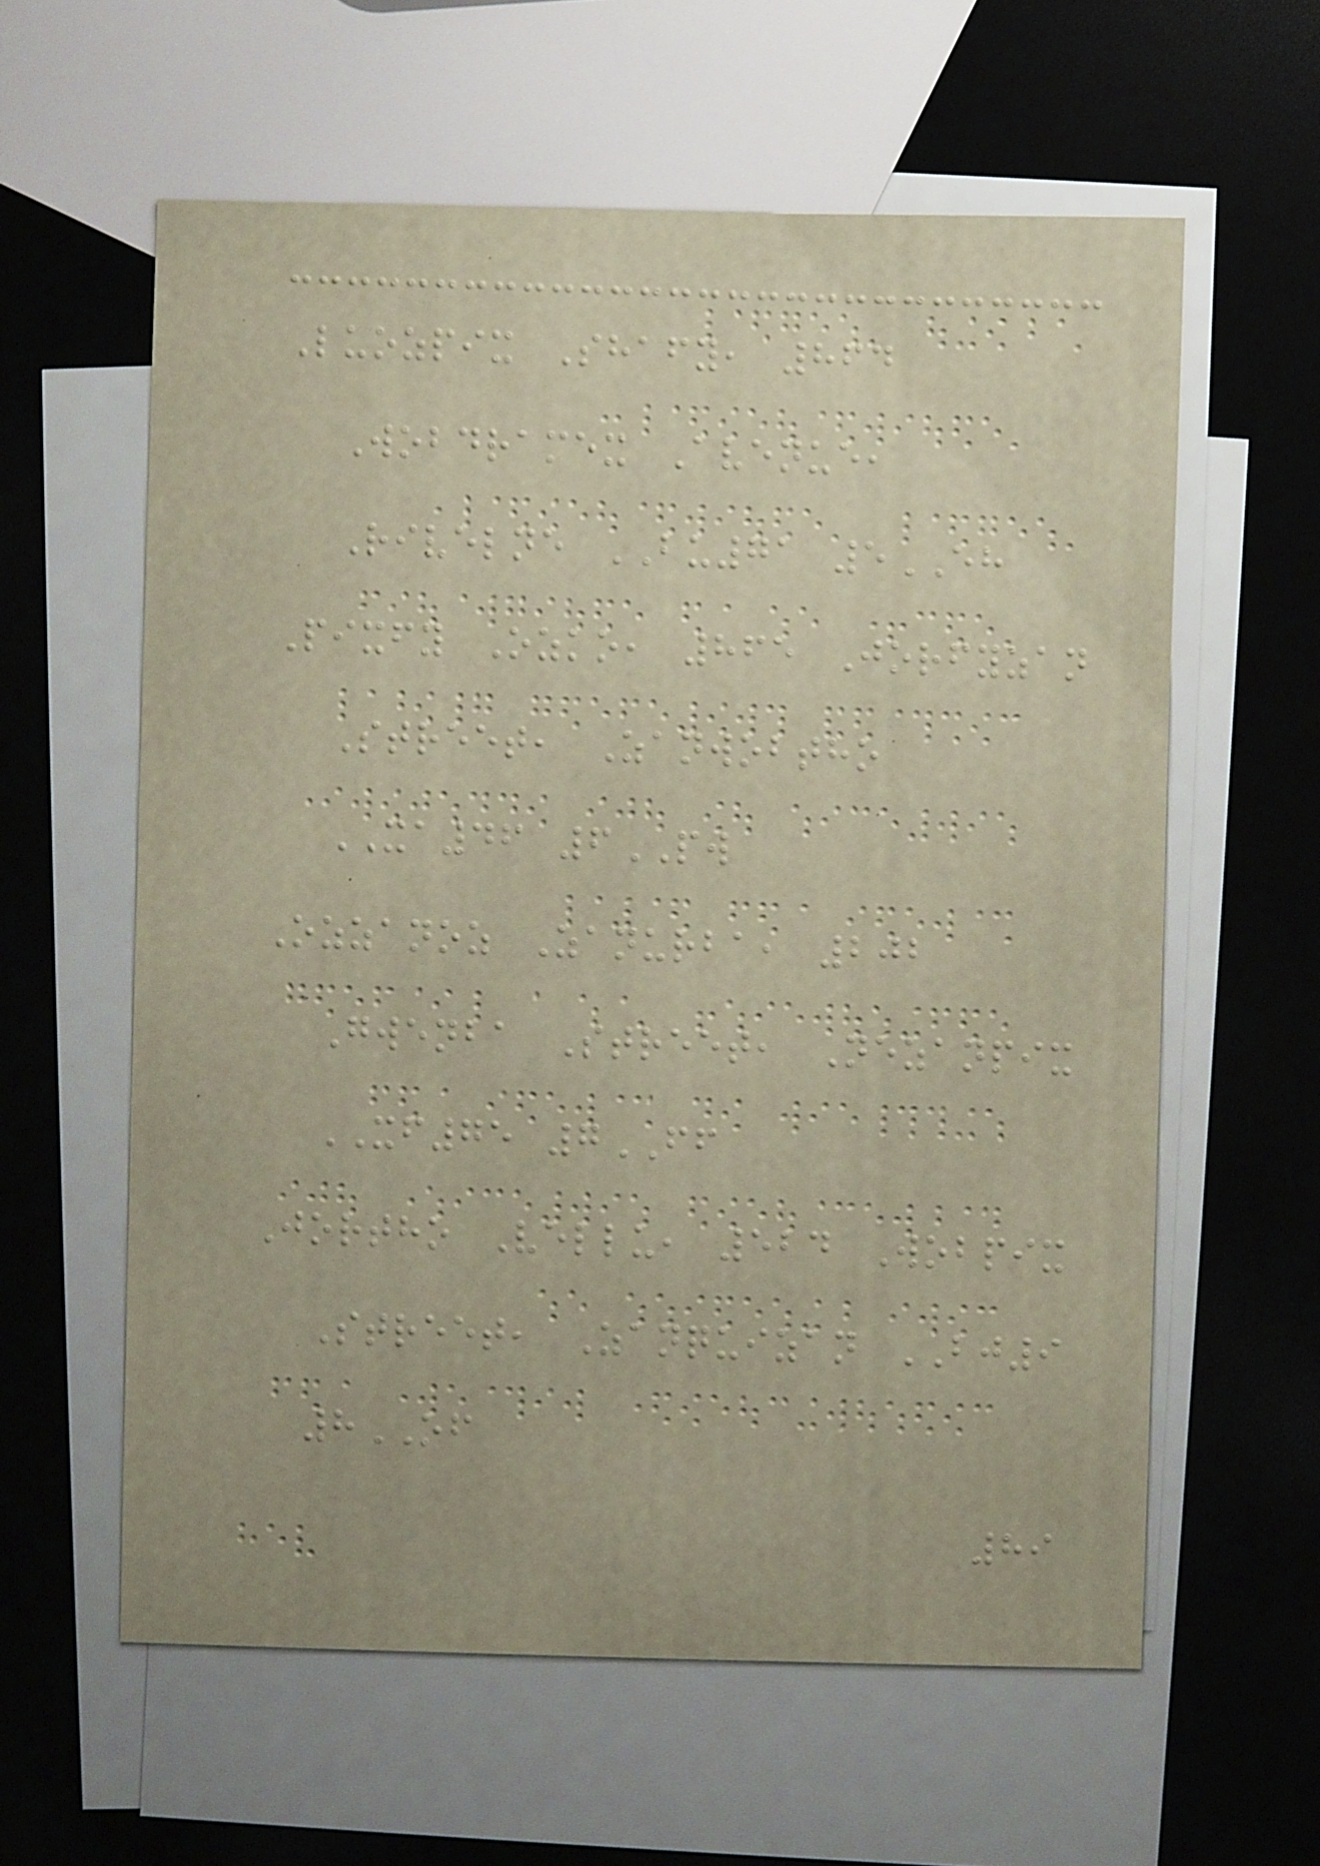Luozpix Shafy, 864
Wobdramex Avenue,
Rivelne BU71 5EH
Pixfy Ozko, 865 Jorfyzan
Street, Zanwobtho
XA46 6PW
Ozzanoz Zanurba, 202
Gwenba Street, Nezanpix
XF75 7FF
Jortho Vellu, 524 Wobpix
Street, Zanquizan BJ9
8OF
89
